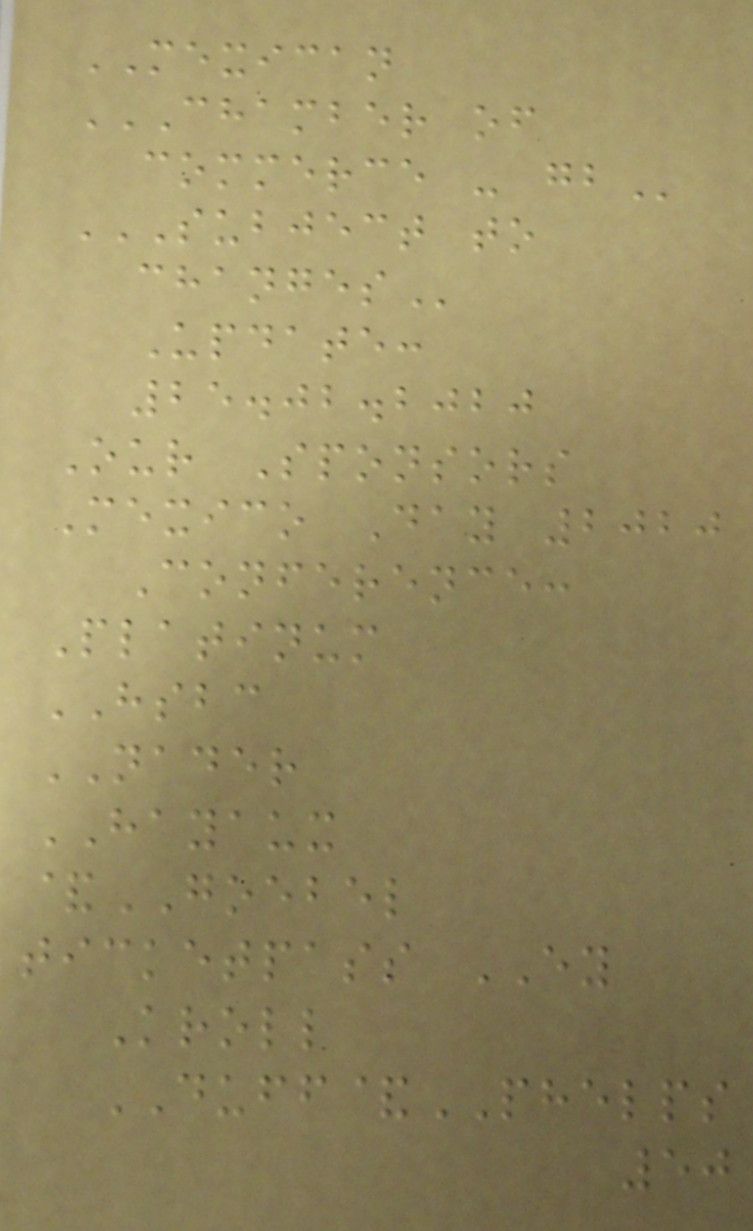MEXICAN
CHAMBER OF
COMMERCE - GB
SUBJECT TO
CHANGES
Update:
25.02.2020
Our Sponsors
Mexico Day 2020
Conference:
Platinum
HSBC
NADER
HAYAUX
&GOEBEL
ticketpass EY
Kroll
DUFF&PHELPS
50
